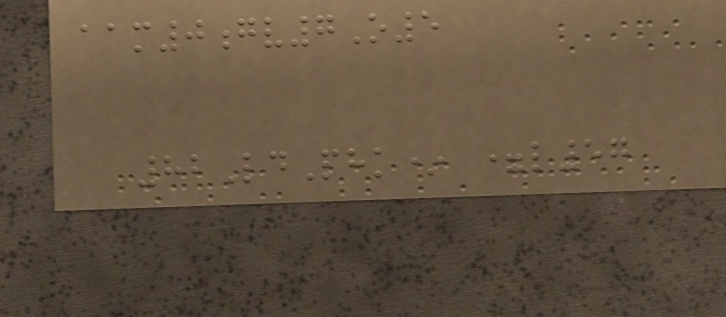aam0gv7O5
82LdPhk* =l57
